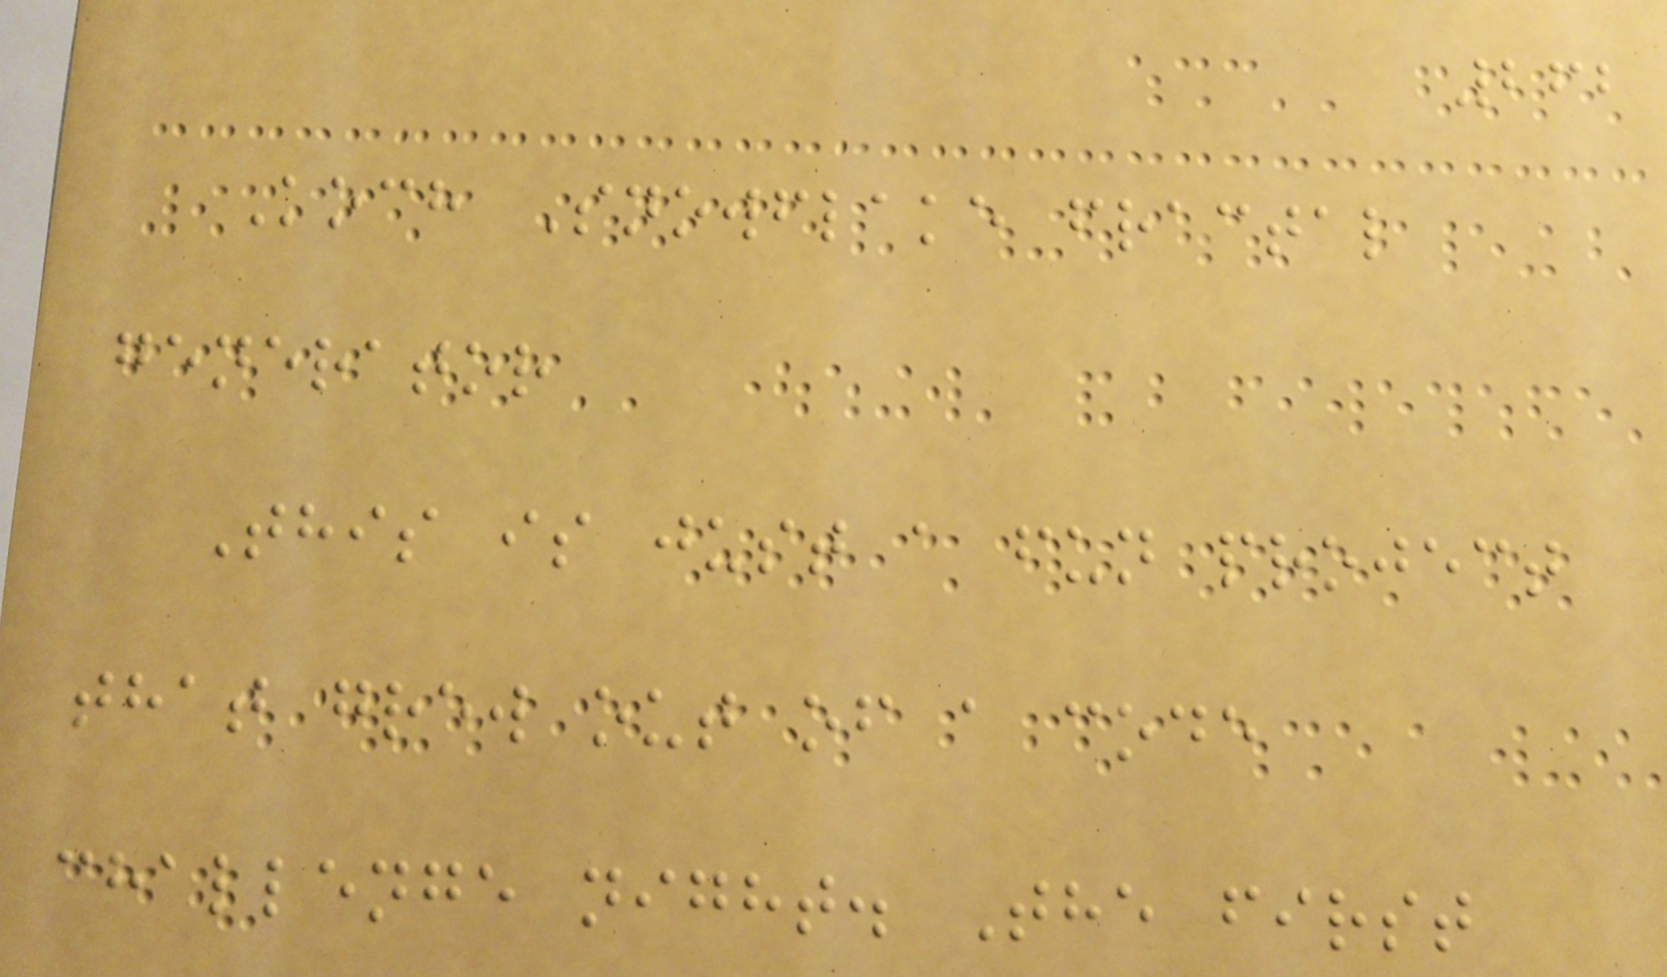262
Koch Snowflake fractal
generator
This is just a fun project
that grew out of a code
challenge night. The first
